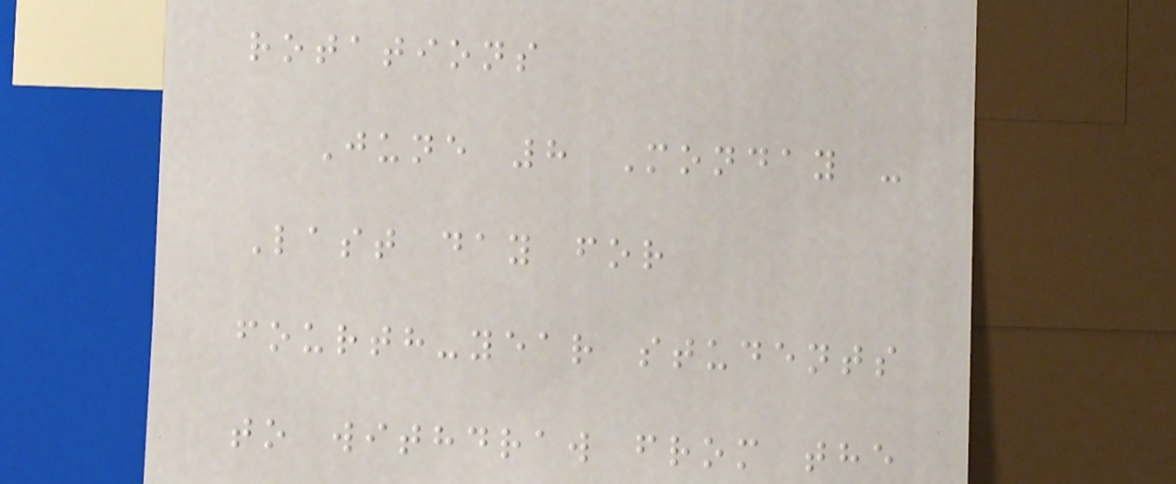rotations
June 8 Monday -
Last day for
fourth-year students
to withdraw from the
